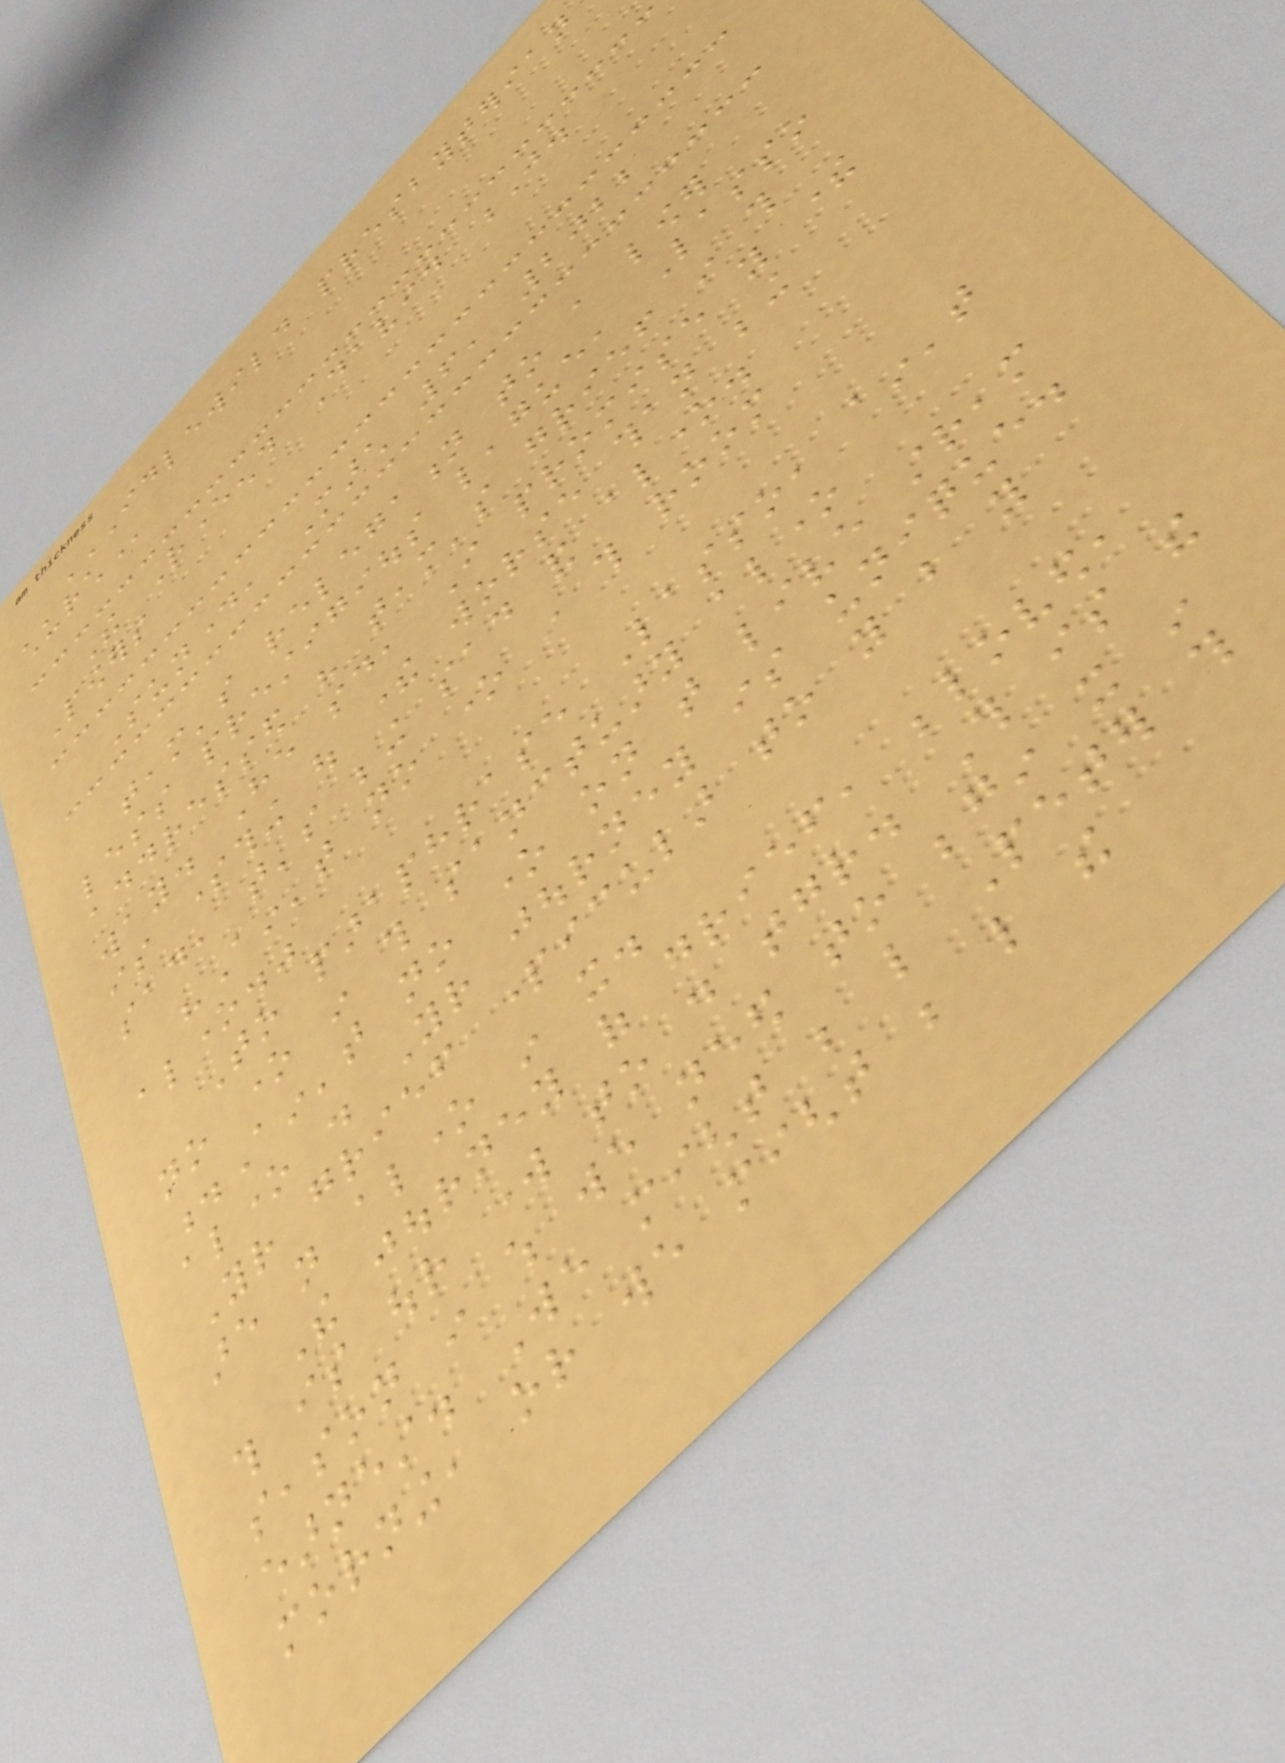IDLEWILD PRESBYTERIAN
CHURCH
The Reverend David J.
Powers
Sunday, March 6, 2022
team's relegation to a lower
less prestigious league, Lasso
addressed his team's grief in this
way. He said, I promise you there
is something out there worse than being
sad, that's being sad and alone.
"Ain't no one in this room
alone."
To paraphrase Lasso, ain't
no one in this sanctuary alone
.Ain't no one on that live stream
alone . Your journey is unique.
Your grief particular to you but you
are not alone in it.
The journey of grief, beloved,
this is our work to do together. This is the
season in which we need to begin it in
earnest. We might be like Peter this
morning, or we might be like the
